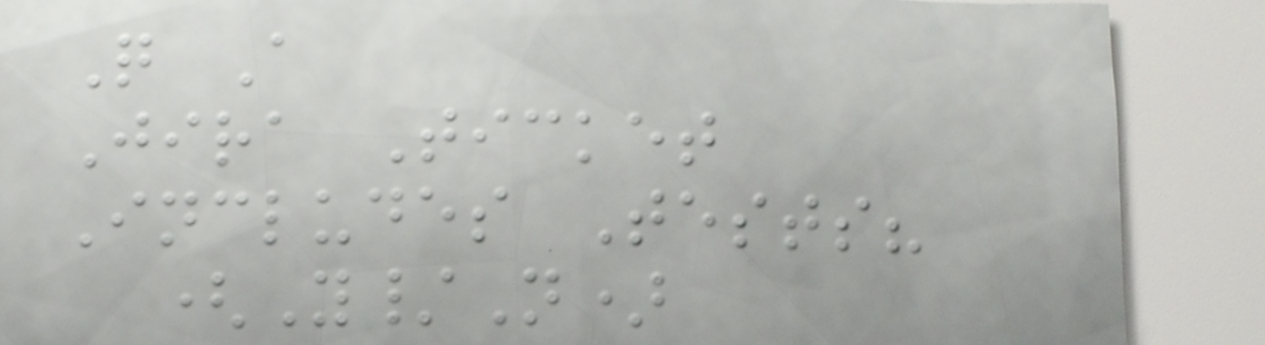Q A
Jira Ticket
Includes Tests?
(Y/N)
